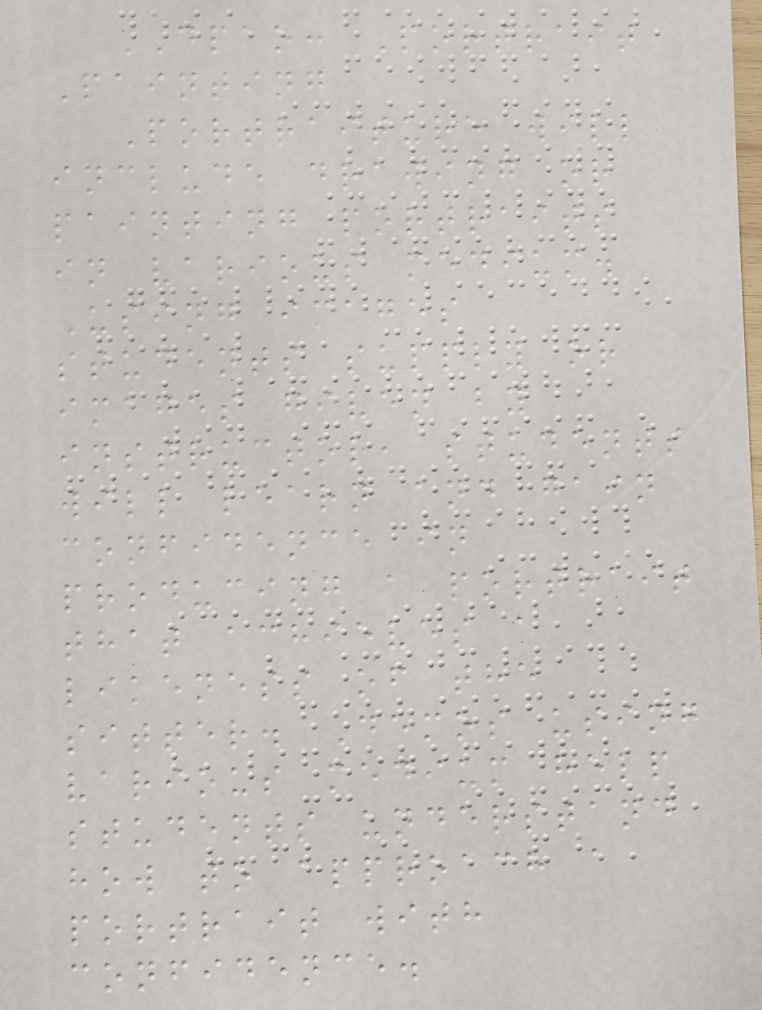DPAO: Portrait
Painting
Portraiture will
include drawing or
painting portraits
in various medium.
Using images
students supply or
images given by
instructor, students
will learn and gain
confidence in
producing a portrait
that achieves a
likeness of the
sitter. Demos using
various medium help
students understand
how to approach a
portrait with
confidence.
